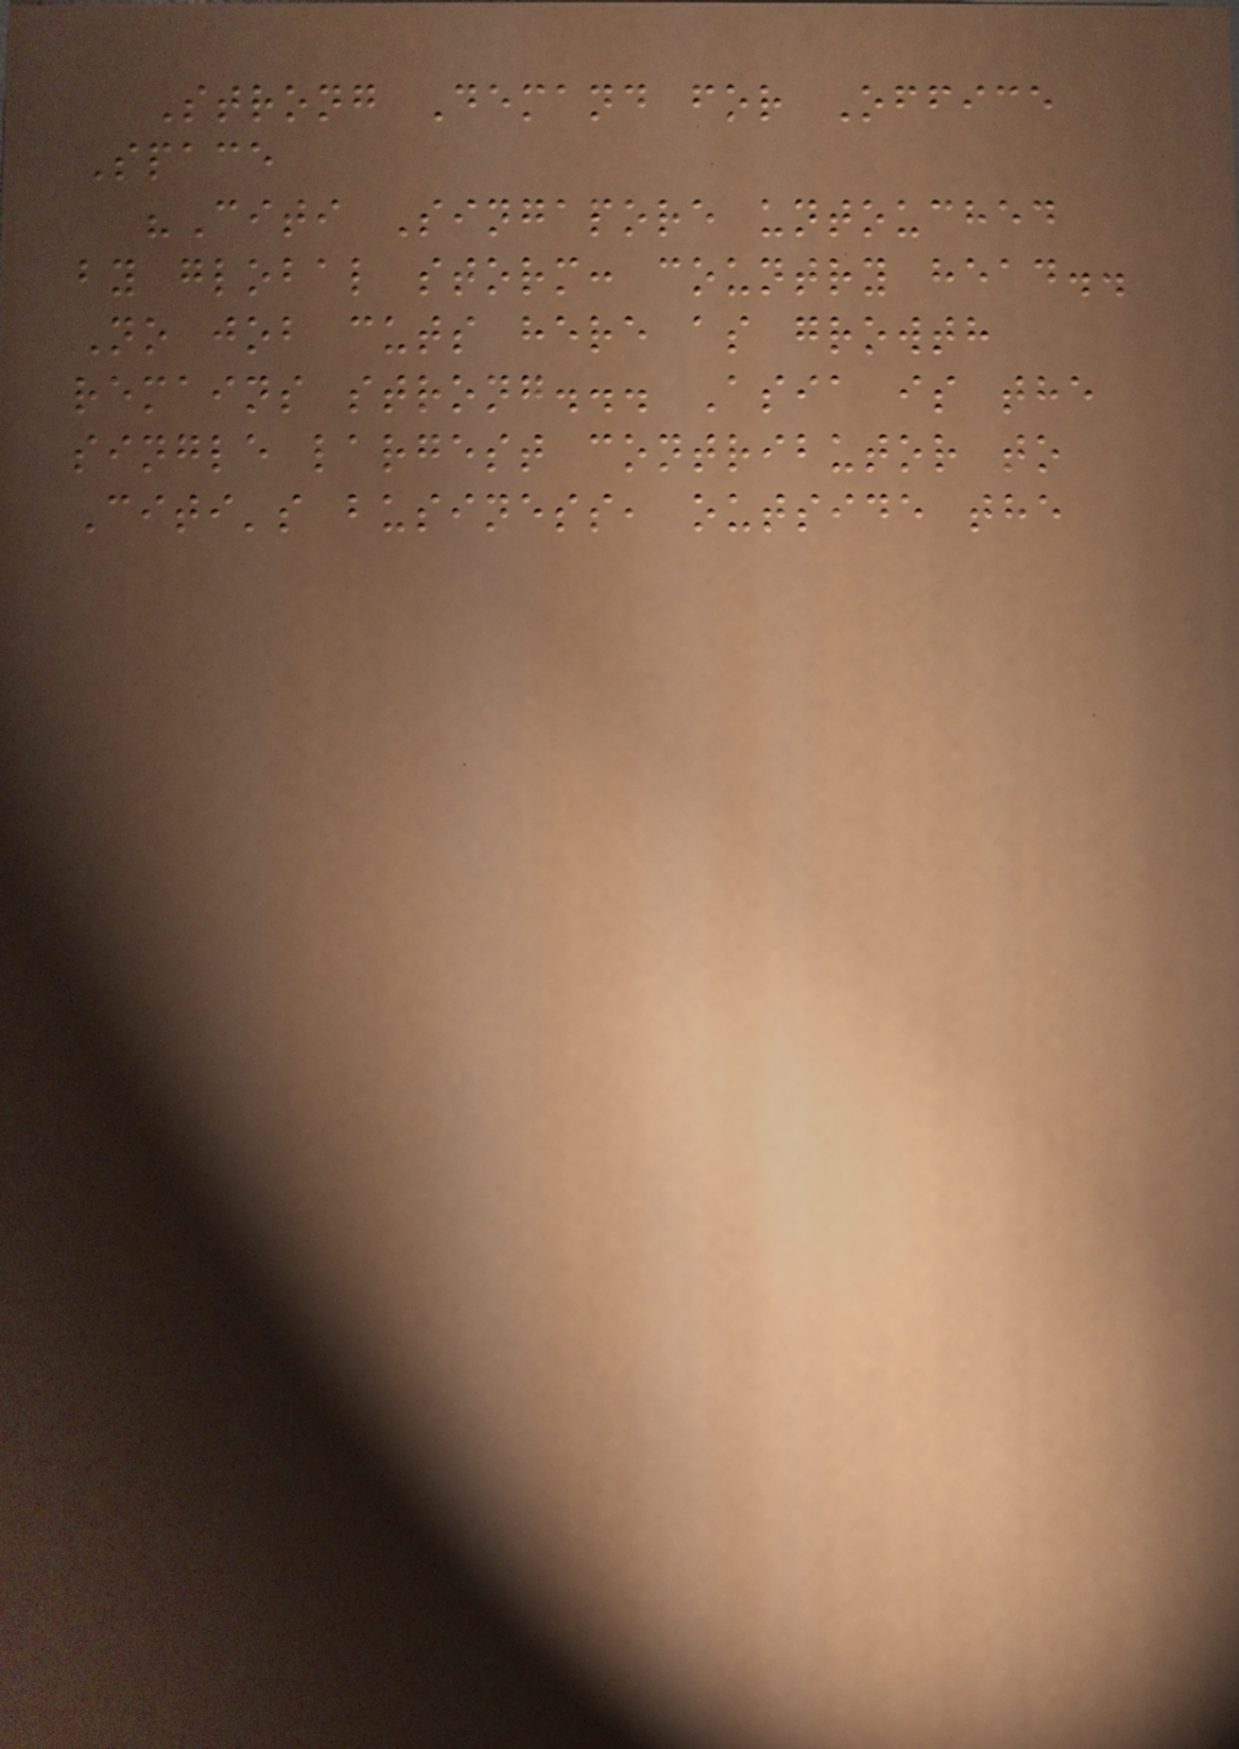Strong Demand for Office
Space
"Citi Singapore untouched
by global storm: country head..
No job cuts here as growth
remains strong... Asia is the
single largest contributor to
Citi's business, outside the
